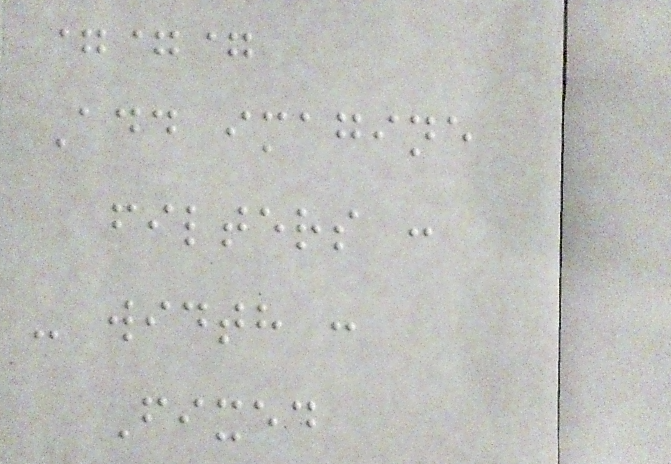===
Add imagine
filters :
- width :
Fixed
